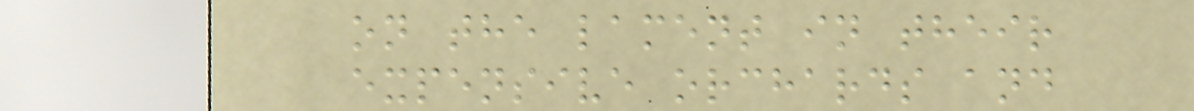on the lament in their
expensive orchards and
